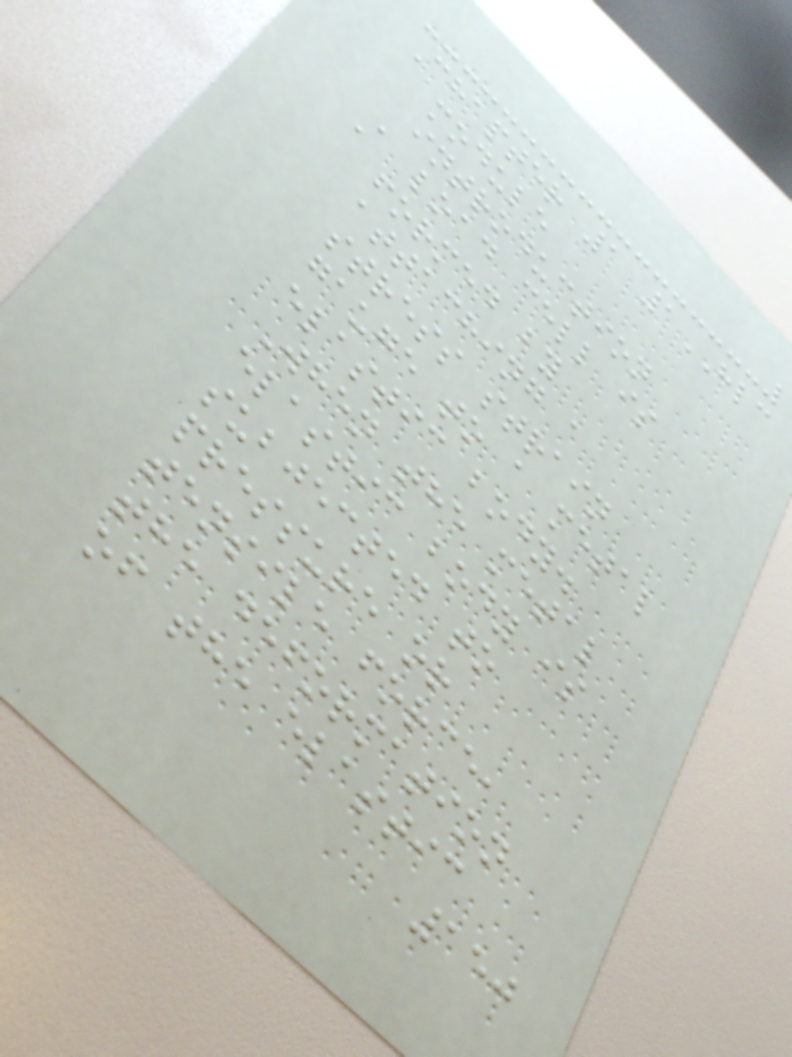Chapter 1 1HLC
module
introduction
A load cell is
formed by
attaching a
stress strain
gauge to a metal
elastic body.
When the metal
elastic body is
subjected to
pressure or
tensile force,
the deformation
of the elastic
150
